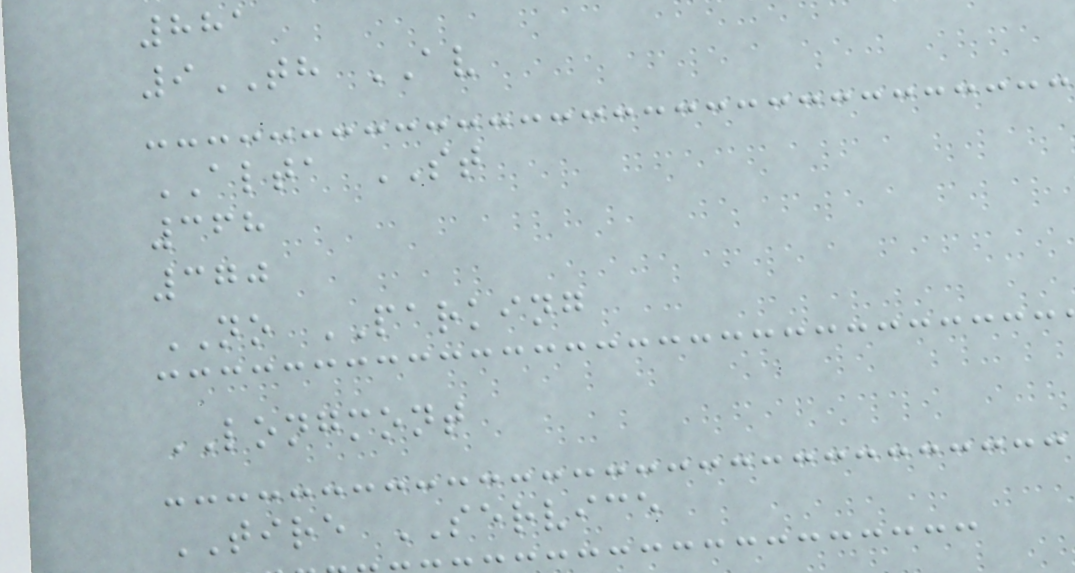881
9TH AV
ALTA ST
368
370
NO PARKING
LONGMONT
TIRE SERVICE
